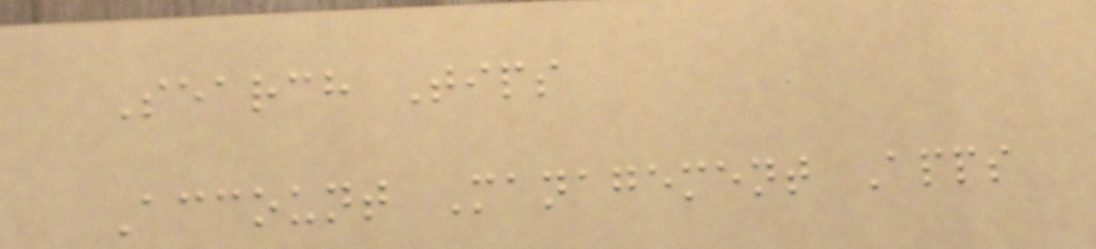Search Tips
Account Management Apps
